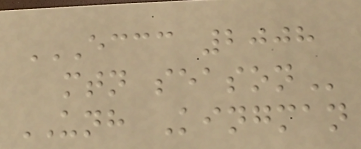ECCC 2008
MTN SEASON
UNH Kingman
